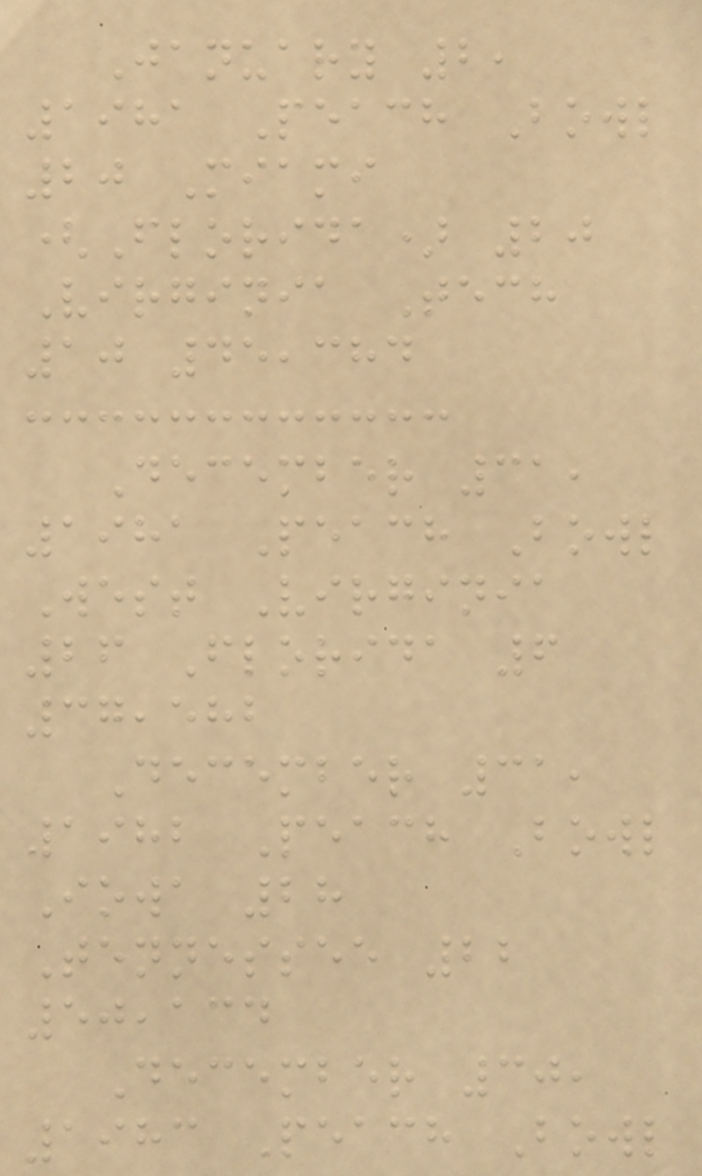January 2,
1981 Peach Bowl
20 Miami
(Florida) 20
Virginia Tech
10 45,384
December 31,
1981 Peach Bowl
West Virginia
26 Florida 6
37,582
December 31,
1982 Peach Bowl
Iowa 28
Tennessee 22
50,134
December 30,
1983 Peach Bowl
